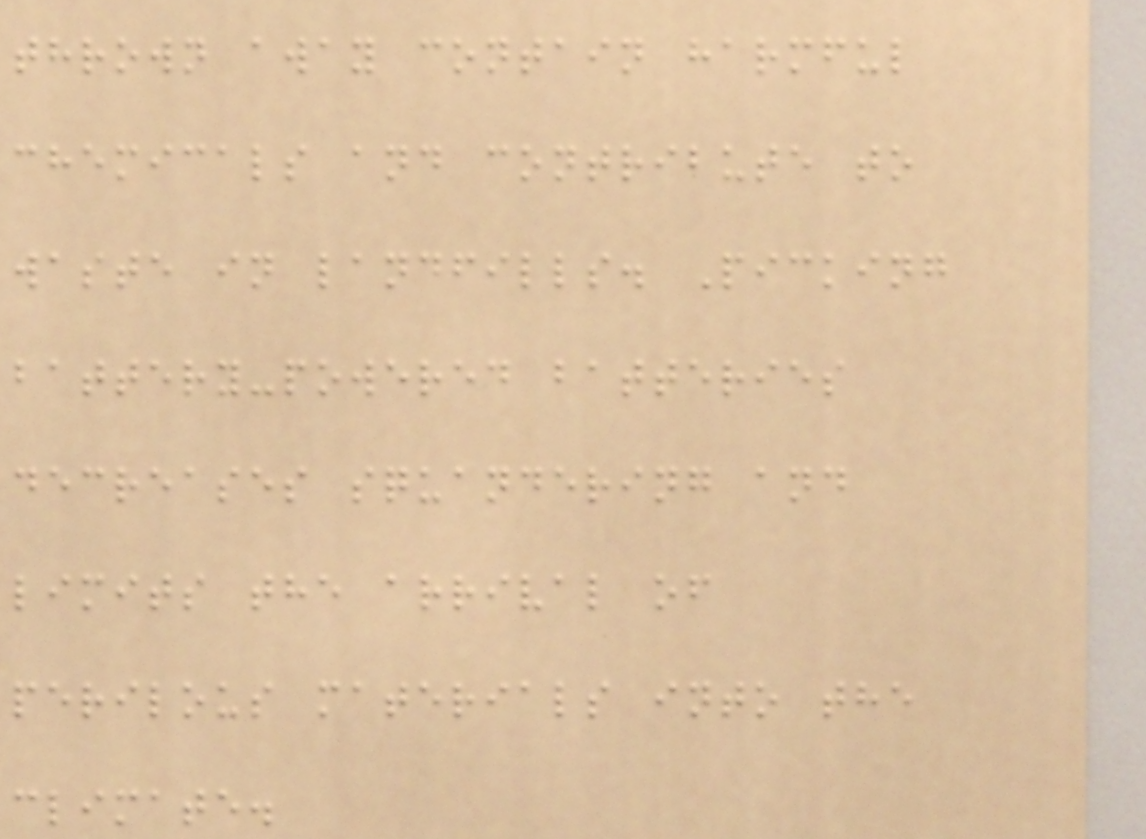thrown away contain harmful
chemicals and contribute to
waste in landfills. Picking
battery-powered batteries
decreases squandering and
limits the arrival of
perilous materials into the
climate.
